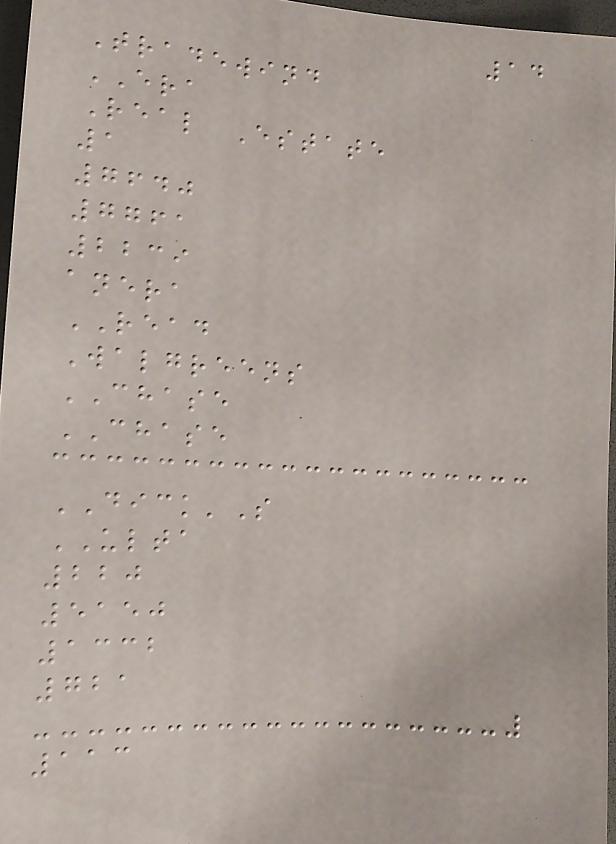14
Tradewind
ERA
Real Estate
1
7640
7761
2239
anera
READ
Walgreens
CHASE
CHASE
DICK'S
ULTA
220
5150
1332
721
113
